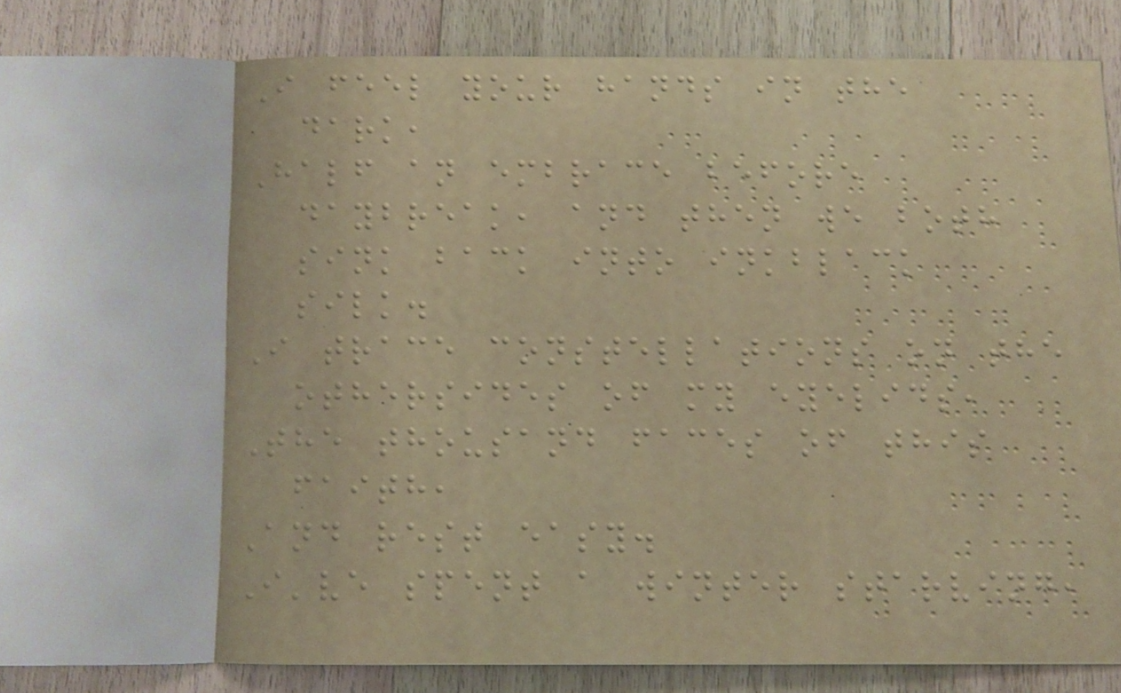I feel your hands in the
dark,
Half an embrace before
daybreak, and then we both
sink back into inkblack
silk.
I trace constellations on the
othersides of my eyelids,
The thousand faces of this
faith,
And rest easy.
I've spent a winter starving,
